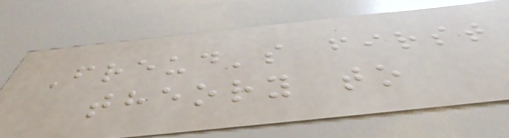Freud's first
theory to
